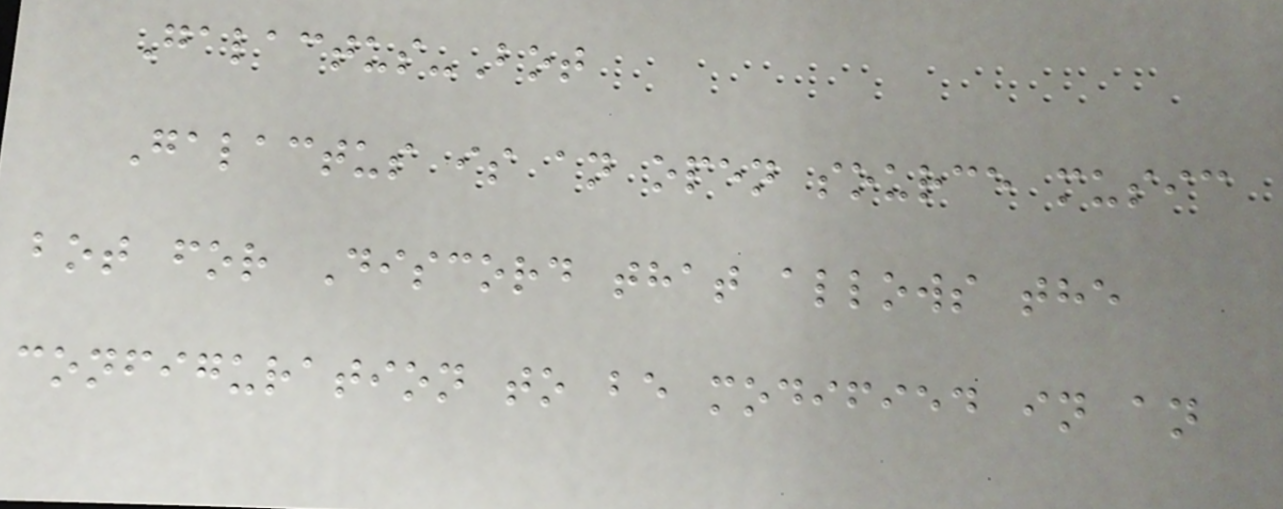Galactus-Bot
Galactus is an open source music
bot for Discord that allows the
configuration to be modified in an
